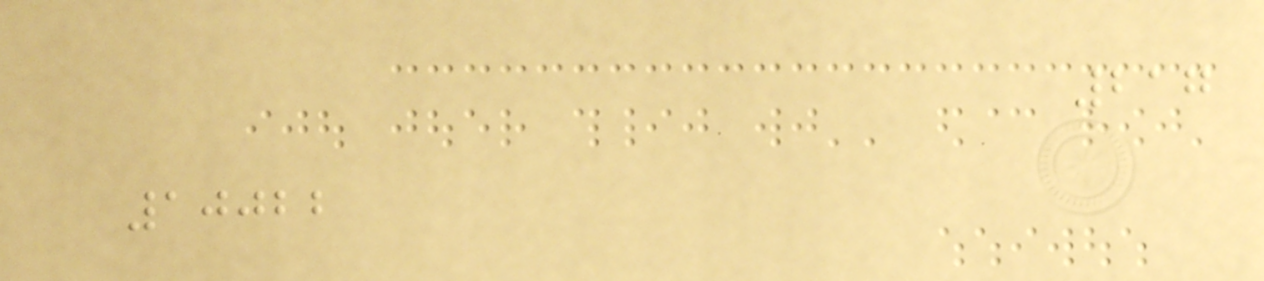217
10022
